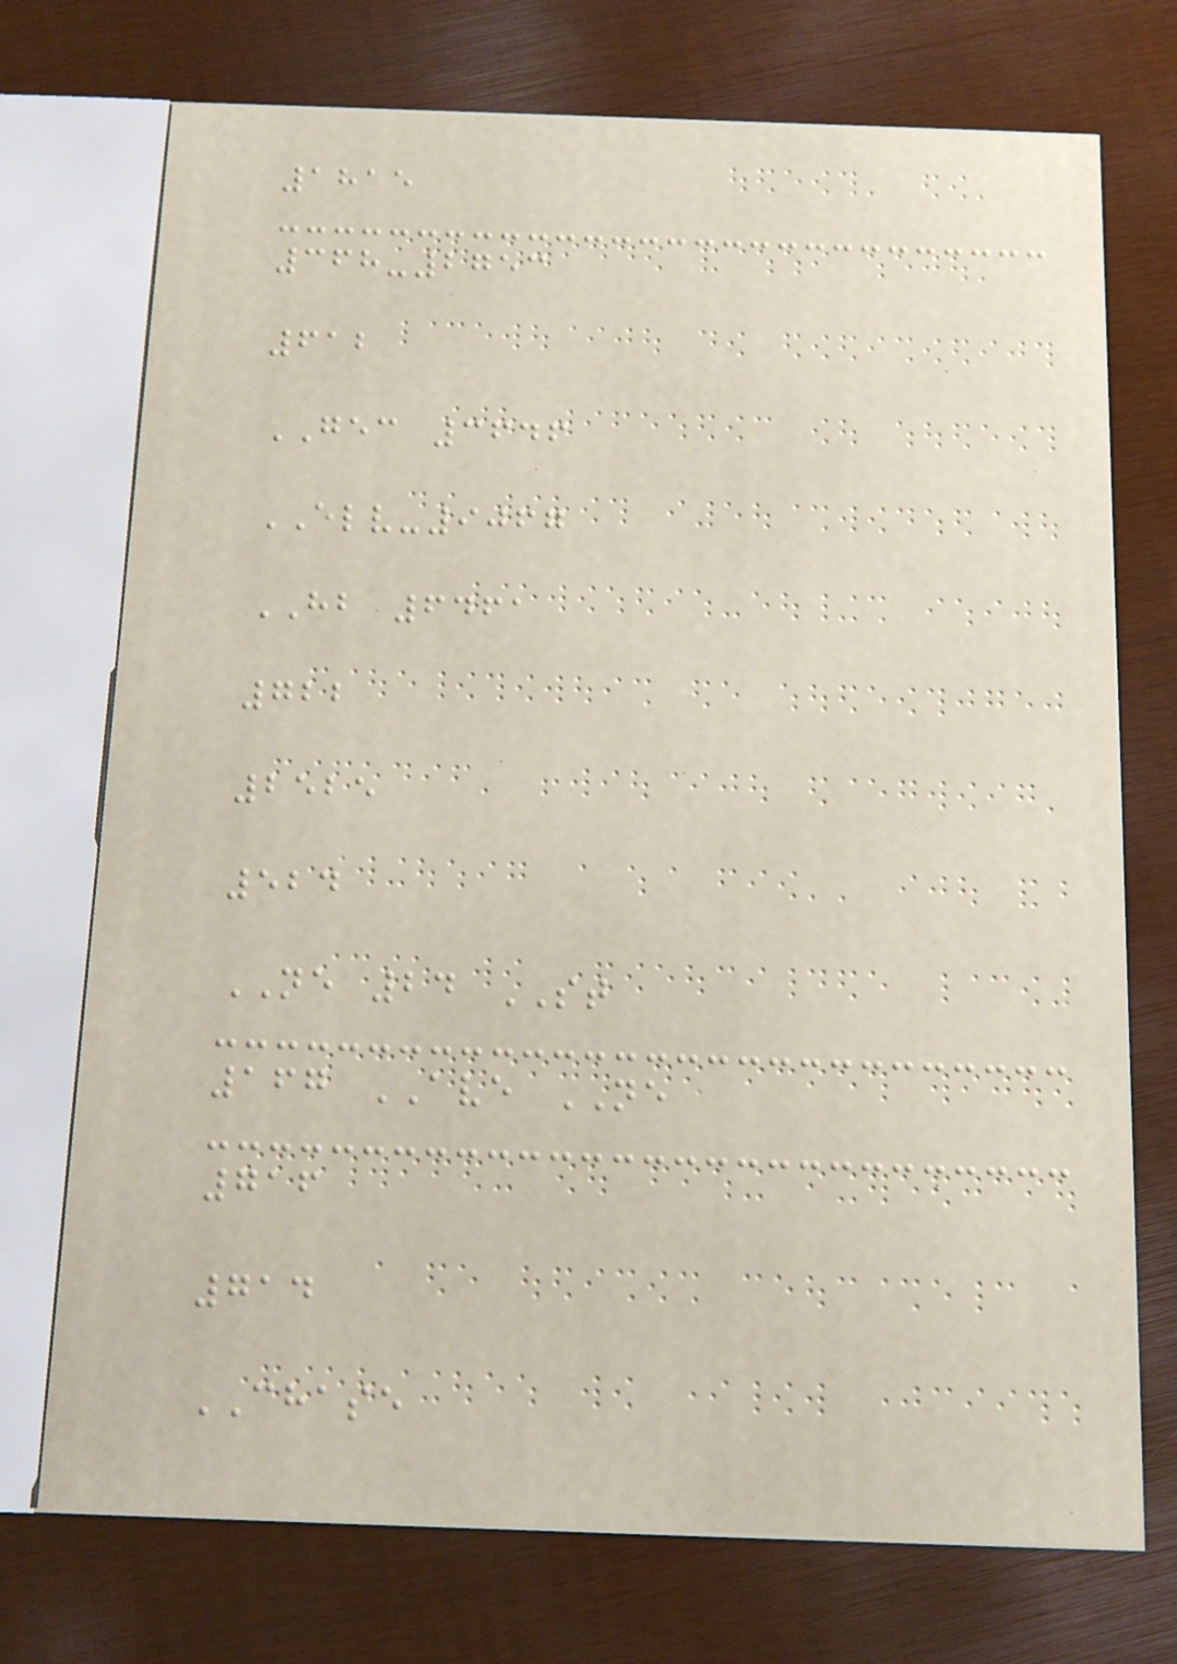1815
368-2753
612
GEC 3646
ELV-9067
HB 6461
722
2525
524
NE 24 ST
167 AVE NE
716
714
CHASE
